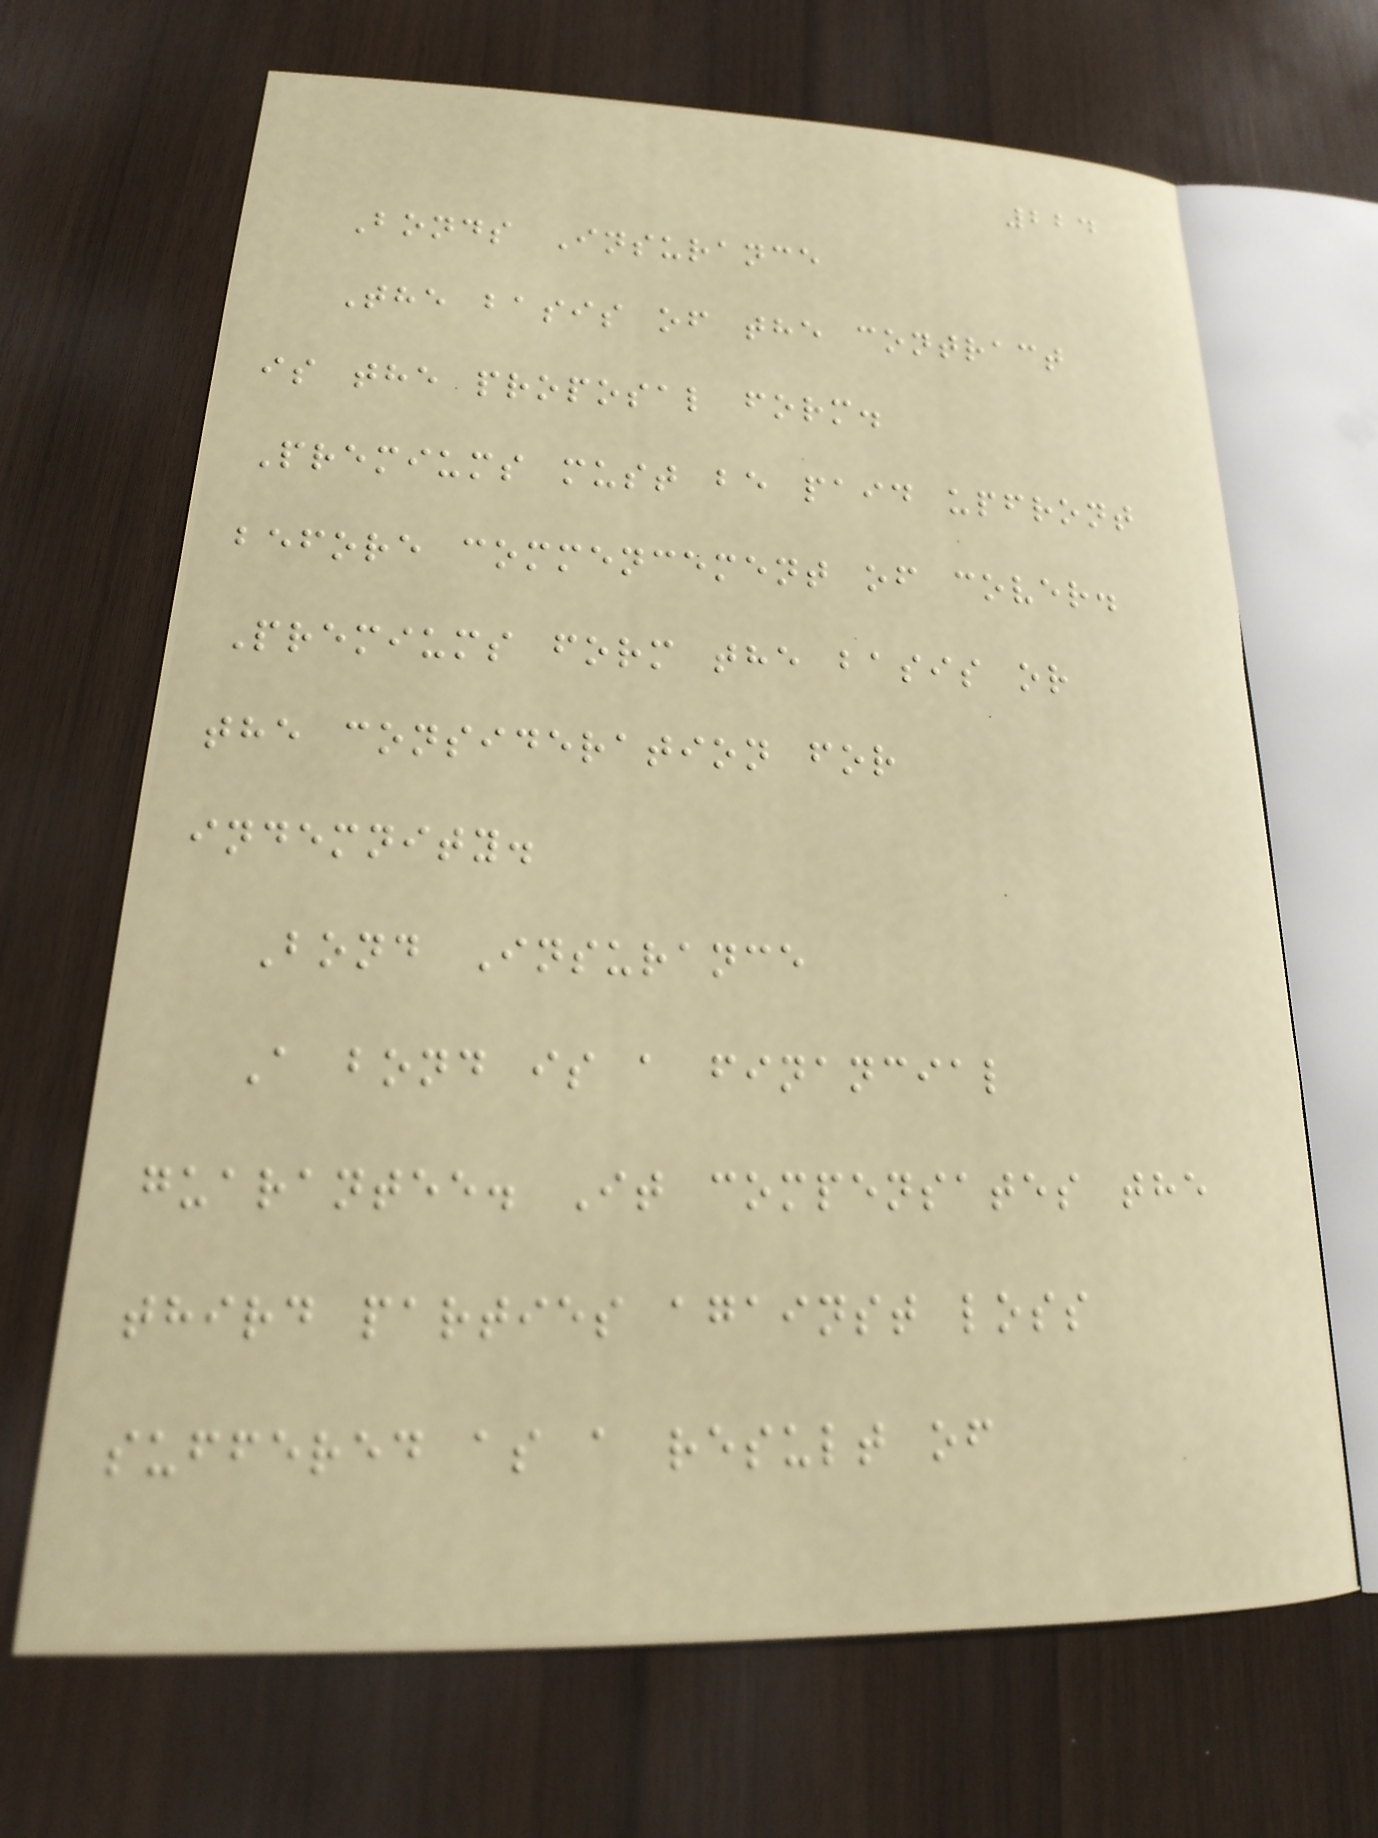224
Bonds Insurance
The basis of the contract
is the proposal form.
Premiums must be paid upfront
before commencement of cover.
Premiums form the basis or
the consideration for
indemnity.
Bond Insurance
A bond is a financial
guarantee. It compensates the
third parties against loss
suffered as a result of
